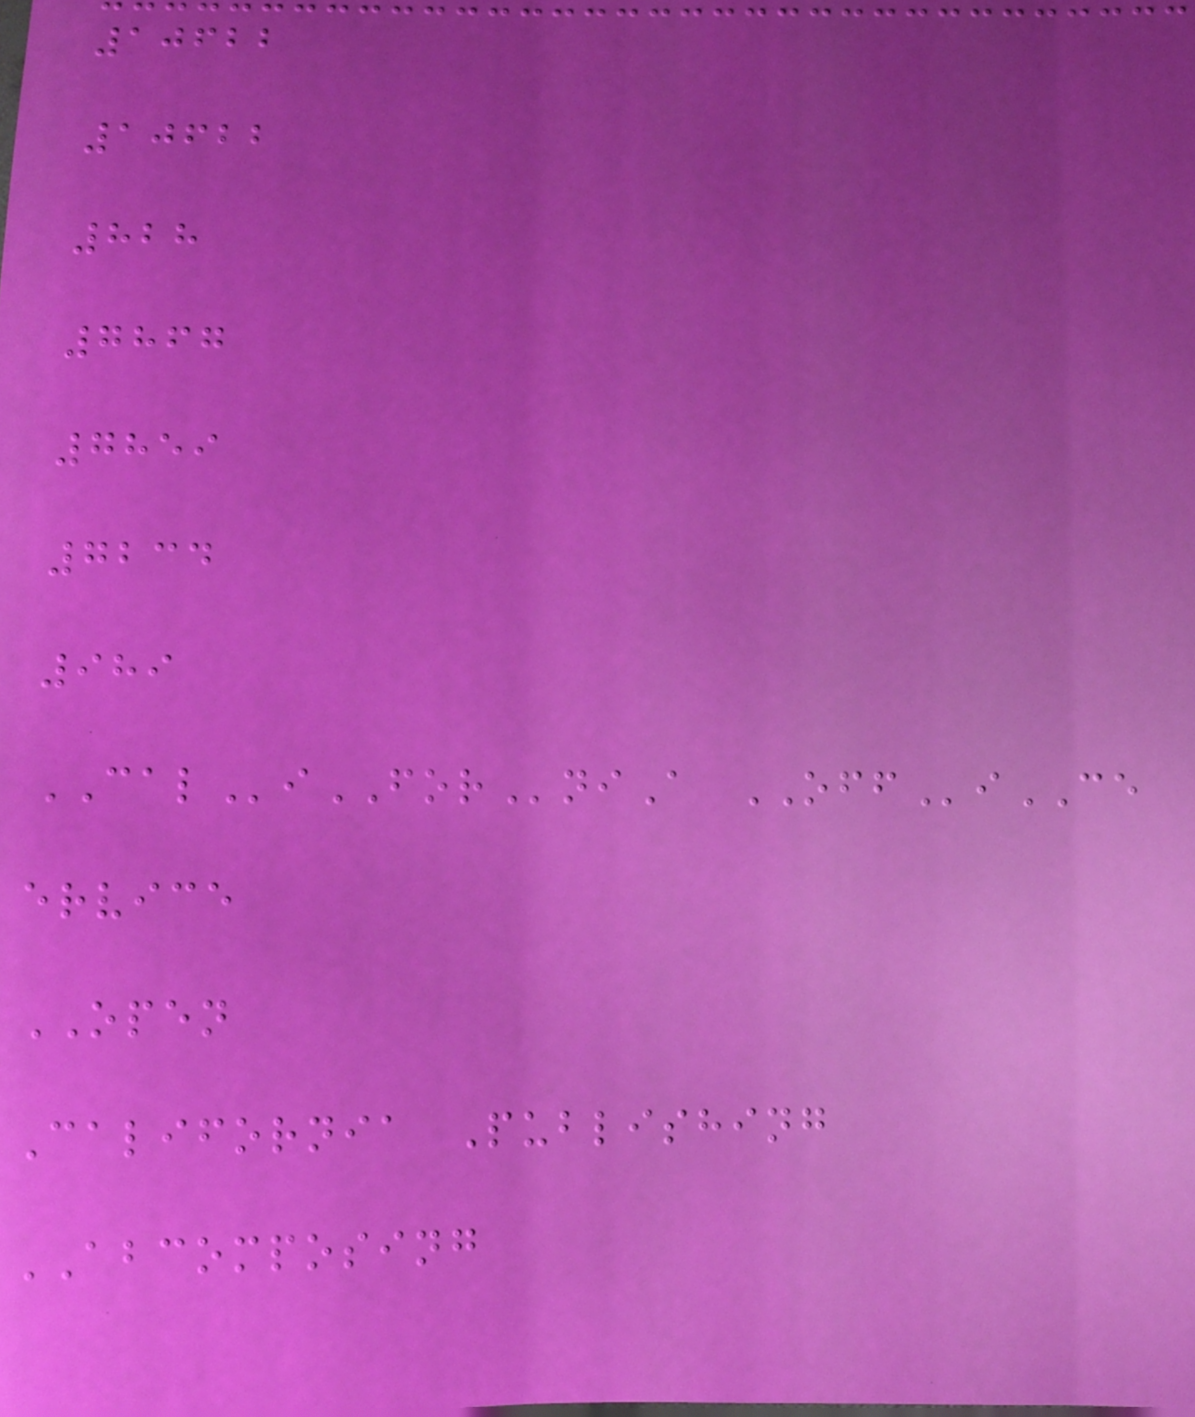10622
10622
828
7867
7859
7234
989
CALiFORniA OFFiCE
ervice
OPEN
California Publishing
ABCOMPOSING
